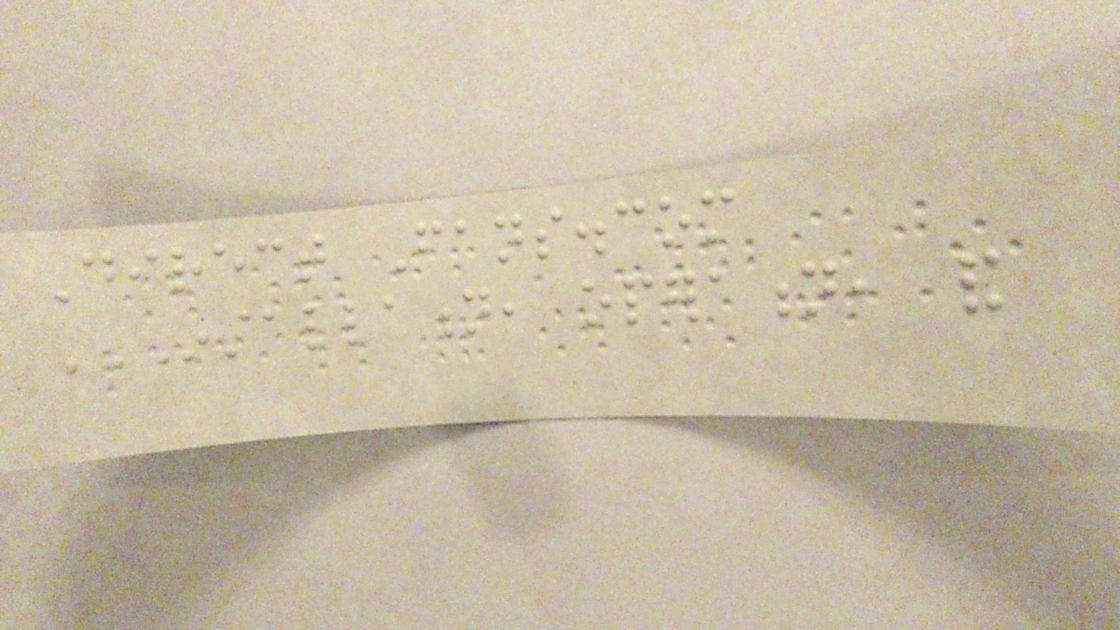Direct Fans.com
INSTALLATION, OPERATION, AND
